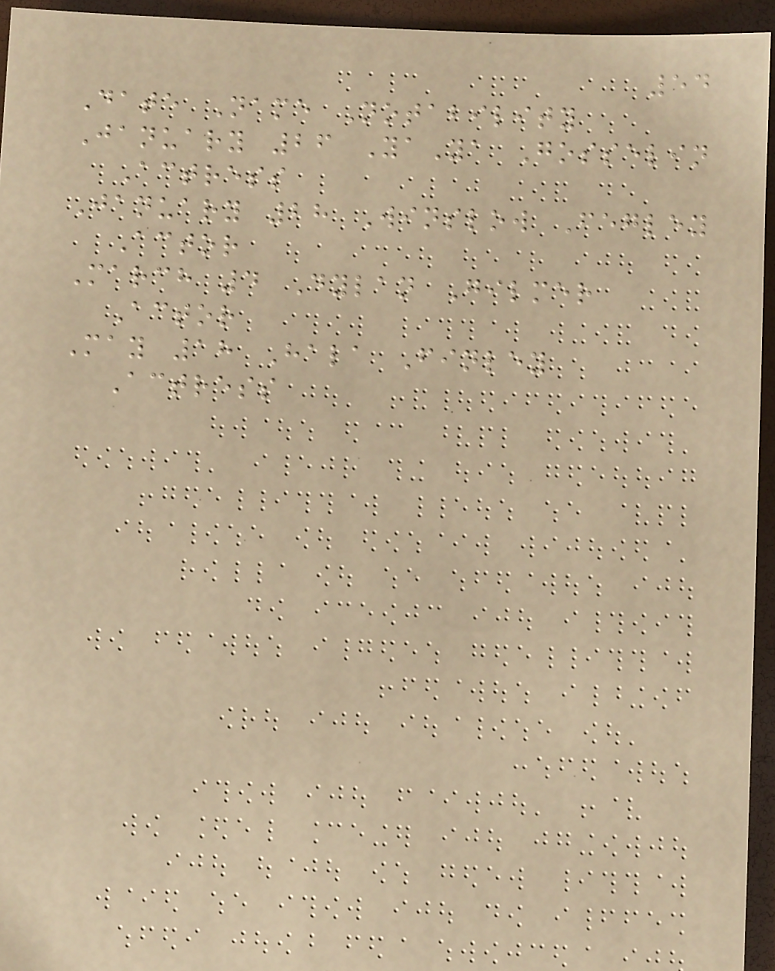54
Date Name Notability
January 26 YaYa Gosselin
Actress
January 28 Winslow Fegley
Actor
March 4 Dylan Gilmer
Actor
May 18 Hala Finley
Actress
